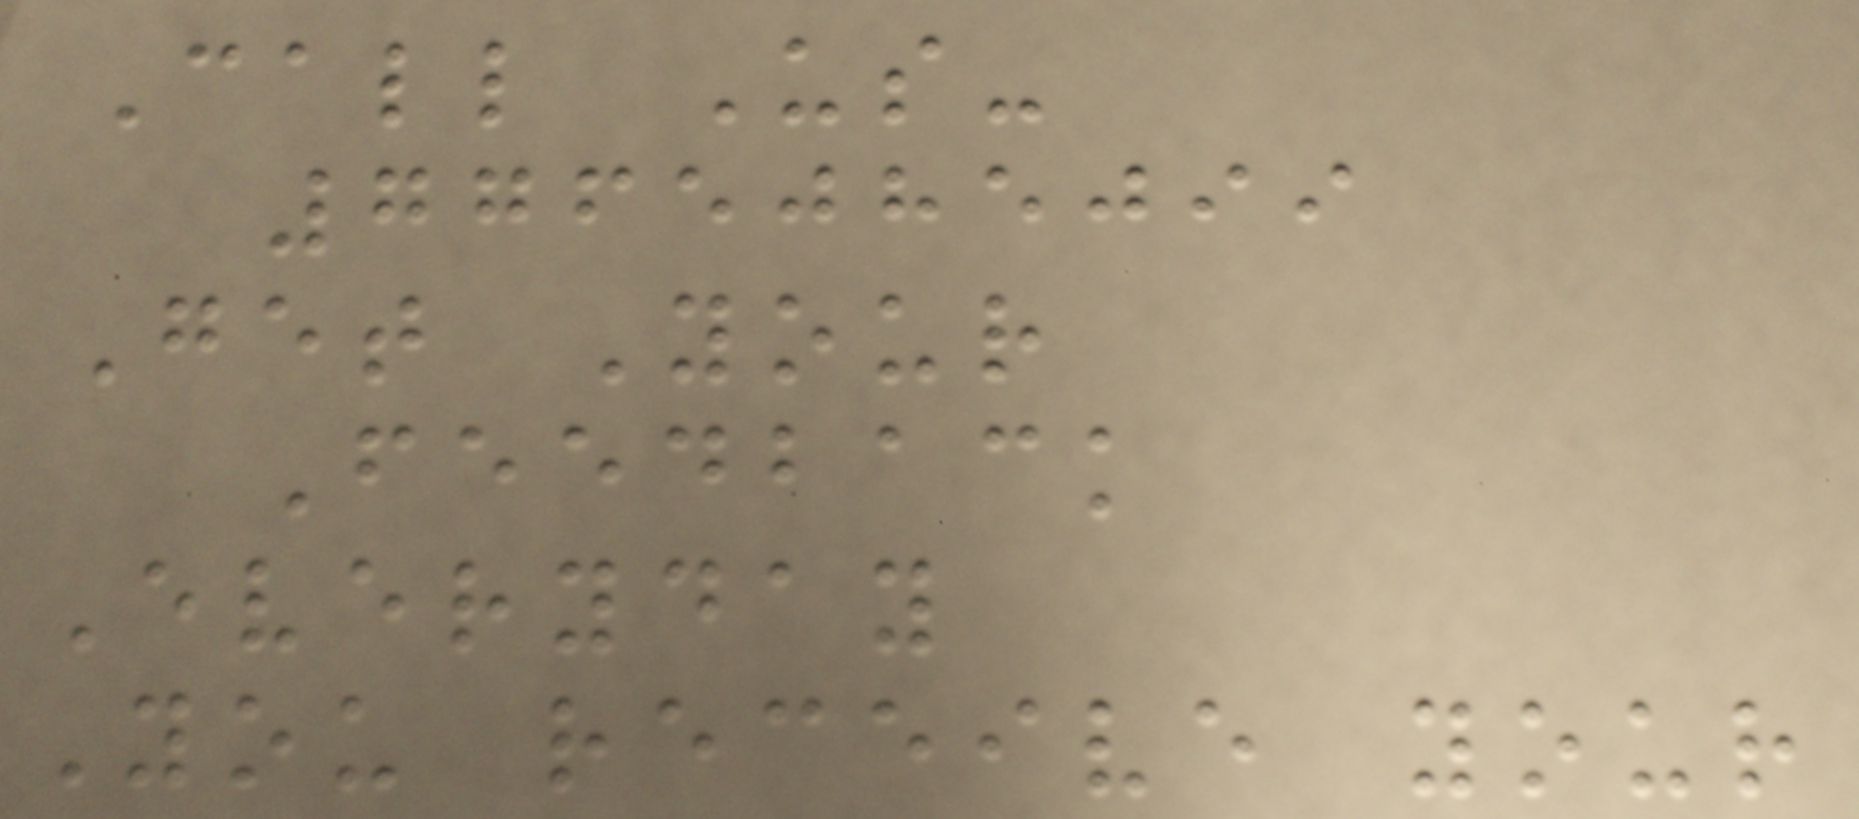Call Us-
7765085099
Get Your
Feedback
Everyday
You receive your
